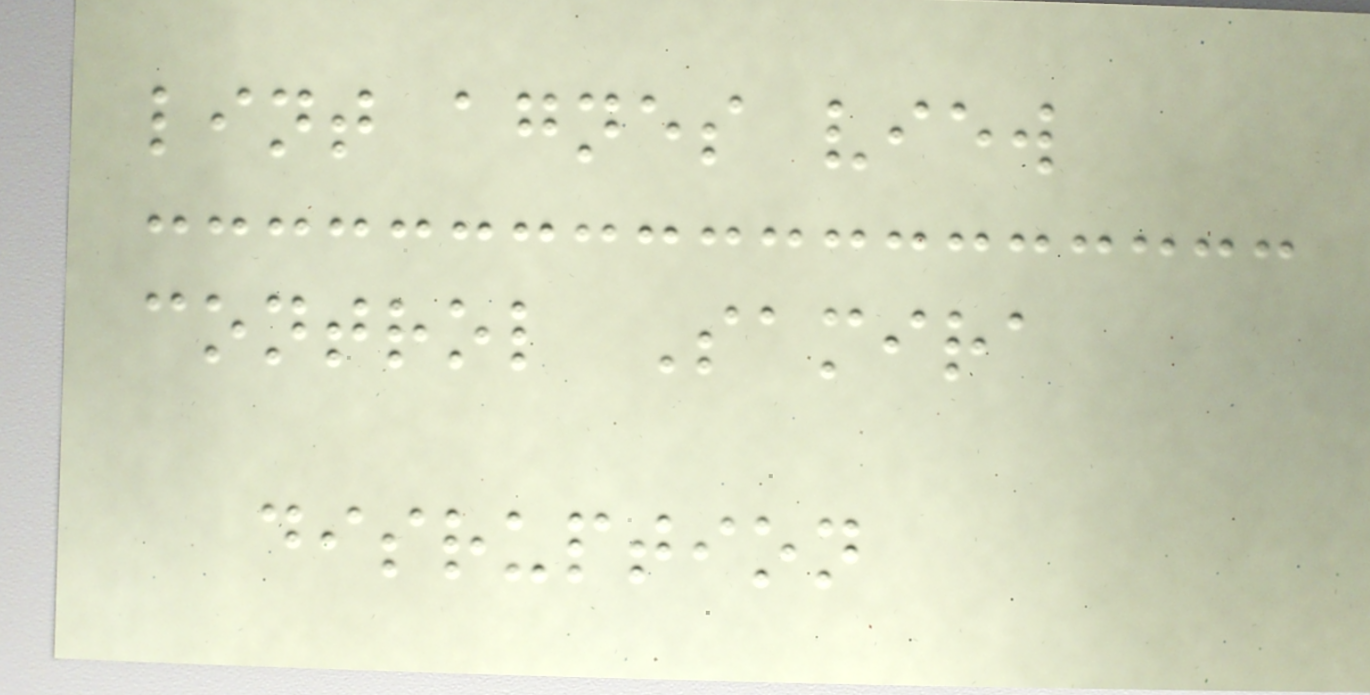lint agnes view
control Samira
disruption
